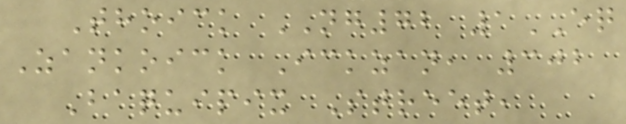Thoick NG72 1EQ
Zankoick Ickzan, 302
Baquipix Street,
